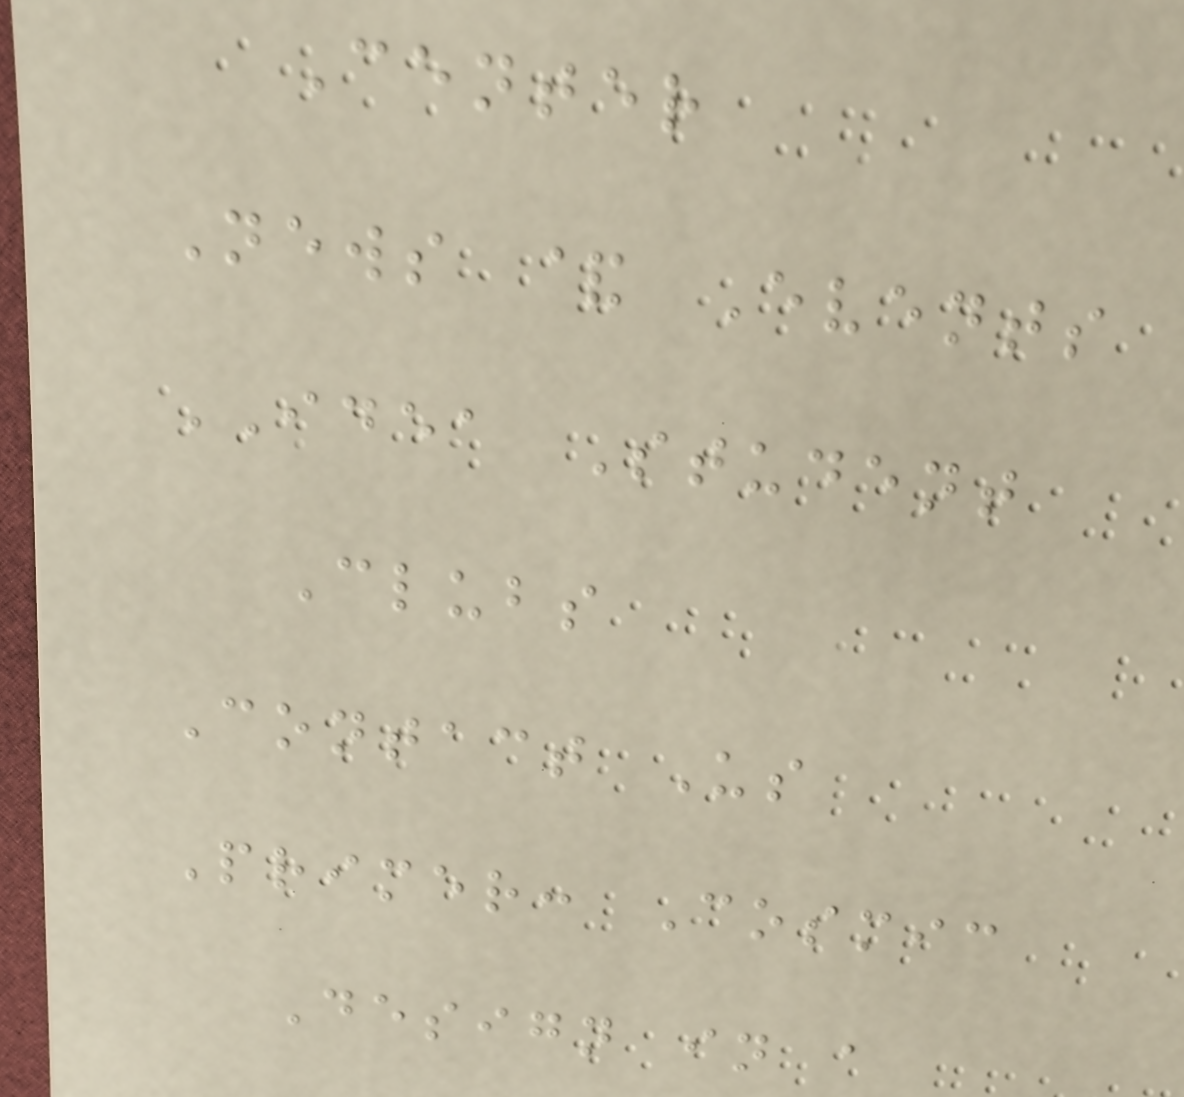Center
News & Events
IDEA Student
Clubs
Contact Us
Primer: Cosmic
Design in a
